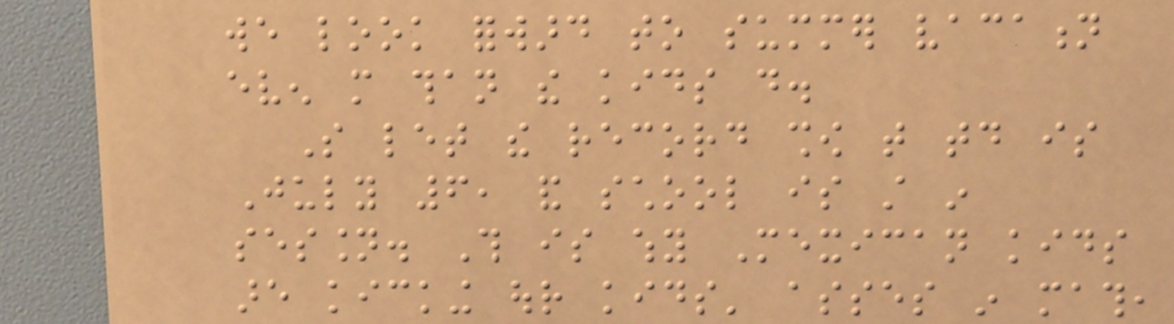we look forward to summer vacation
even more than the kids do.
So let the record show that today is
July 6, and school is still in
session. This is why Mexican kids
are kicking our kids' asses in math,
